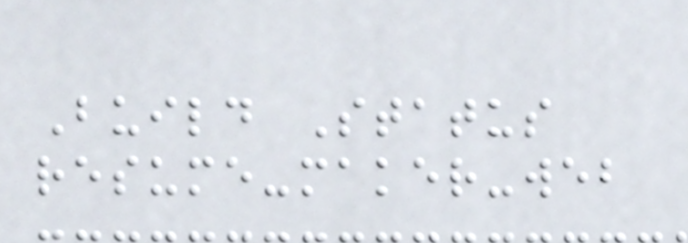Build Status
resume-maker-web
